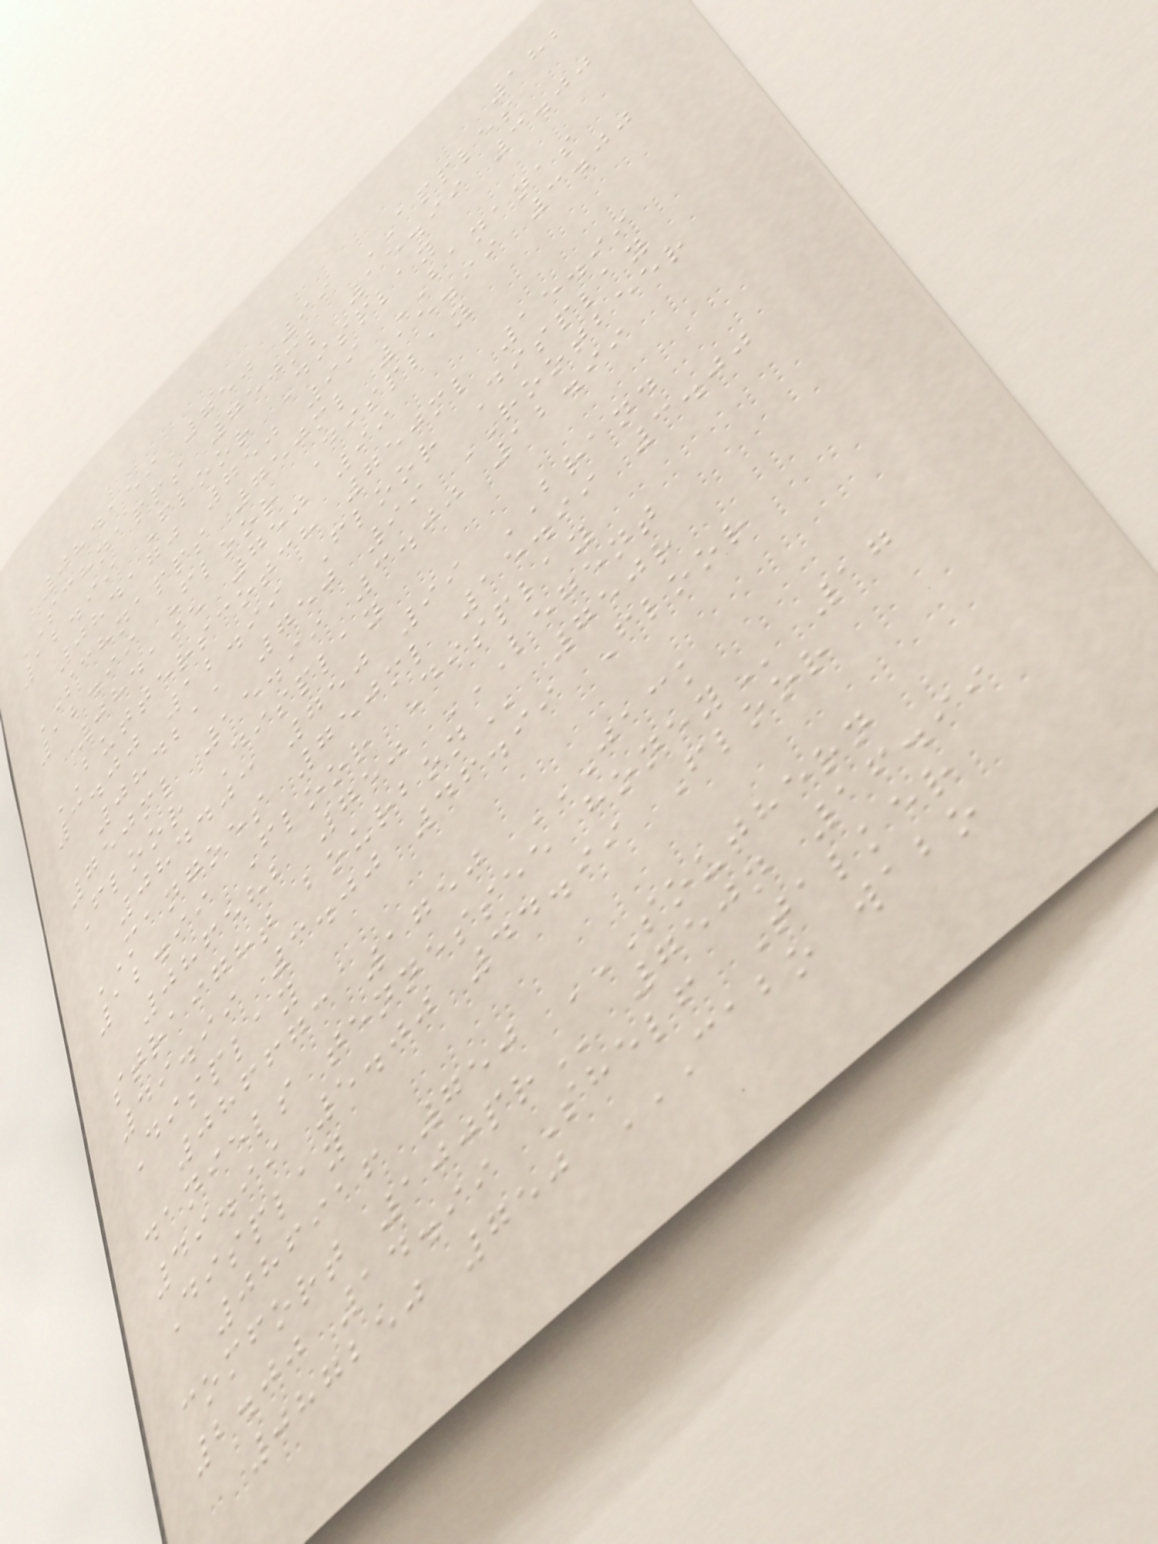182
084159 750 99 APPLES
SCHNAPPS 750ml 15.99 3.00
12.99 Floor Display
084170 750 99 BANANAS
SCHNAPPS 750ml 15.99 3.00
12.99 Floor Display
084195 750 99
BUTTERSCOTCH 750ml 15.99
3.00 12.99 Floor Display
084211 750 99 ROOTBEER
750ml 15.99 3.00 12.99
Floor Display
084403 750 99 BRAND
MANGOES 750ml 15.99 3.00
12.99 Floor Display
086582 750 LEGENT
STRAIGHT BOURBON 750r
49.99 3.00 46.99 Floor
Display
086673 1750 JACK
DANIELS TENNESSEE HONEY 17
49.99 5.00 44.99 Floor
Display
086916 750 SOUTHERN
COMFORT 100PR 750n 16.99
2.00 14.99 Shelf Talker
087250 750 CABO WABO
